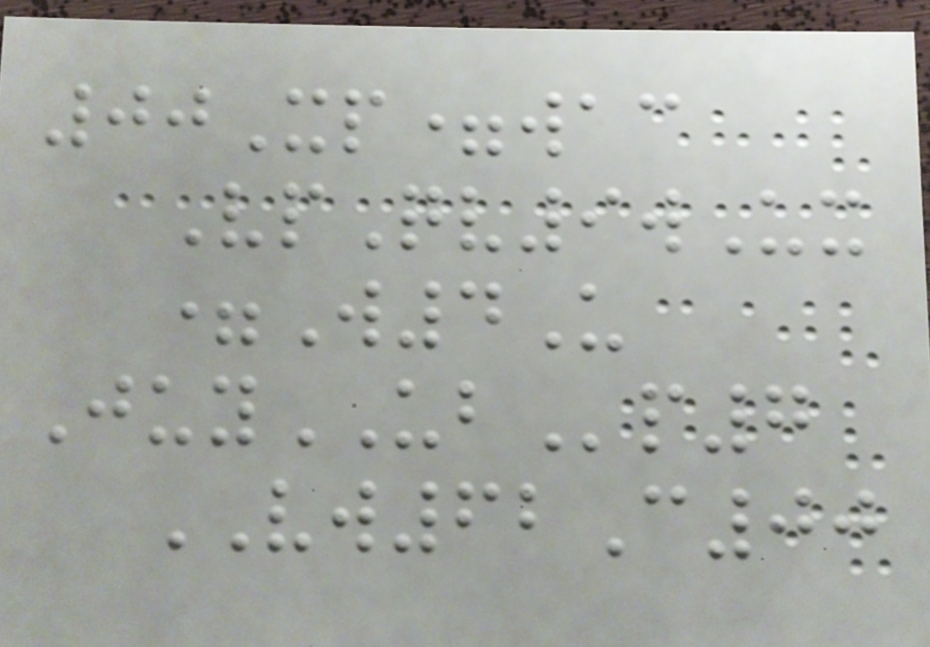00Xp=wac
VpQv9wUx
=W4U
JuyUBp7
VW62C00
